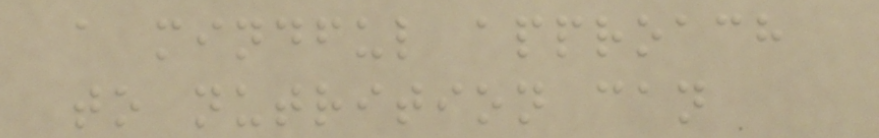a mindful approach
to nutrition can
